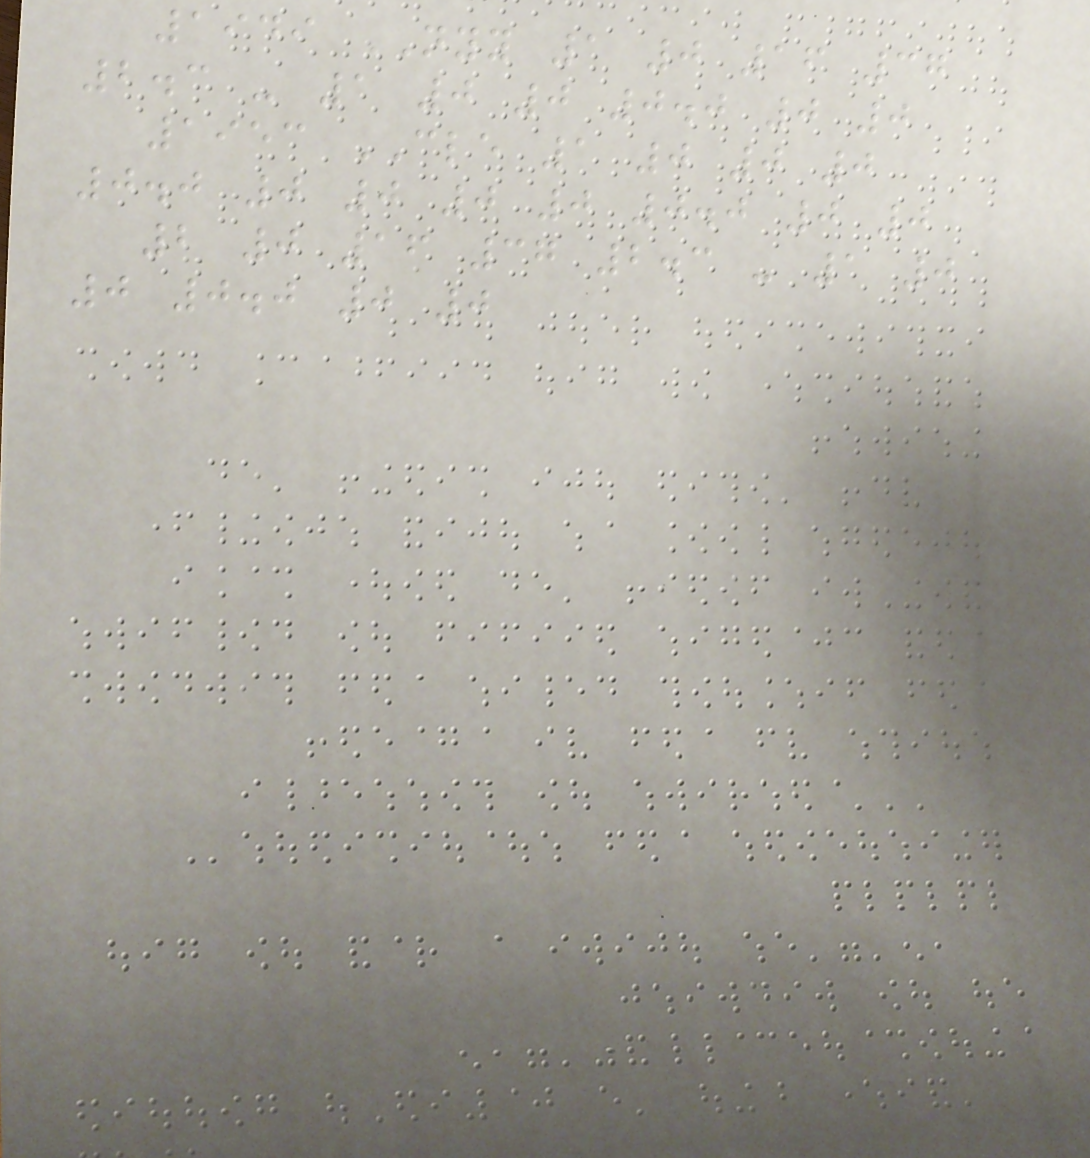1949 NYY 1 0 16 37
2.3 - 1 0 0 0.0 0 0
1953 CLE 1 0 0 0
0.0 0 0 0 0 0.0 0 0
2 0 16 37 2.3 - 1 0
0 0.0 0 0
